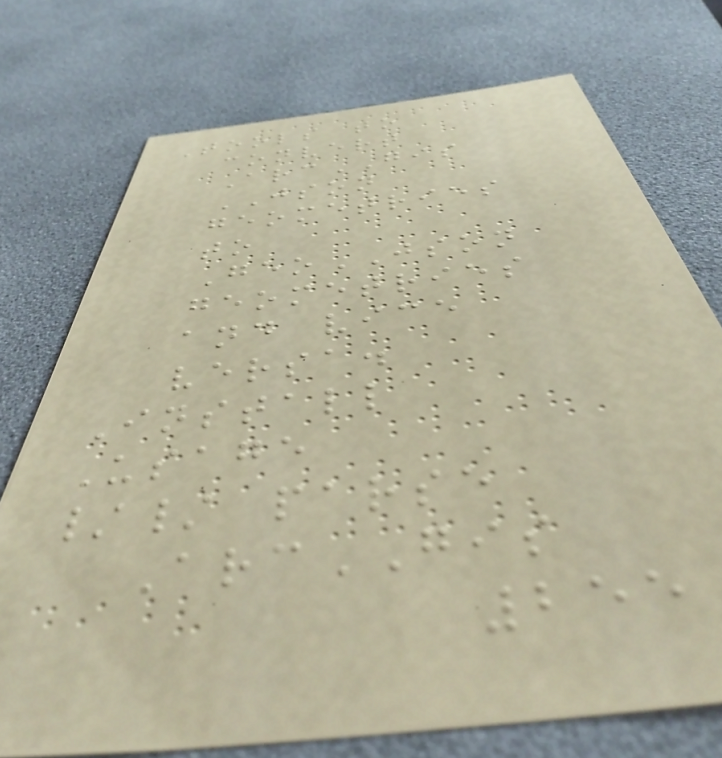Tools to
convert
ArcGIS
JSON
geometries
to
GeoJSON
geometries
and vice
versa.
Install
Usage
// parse
ArcGIS
255
